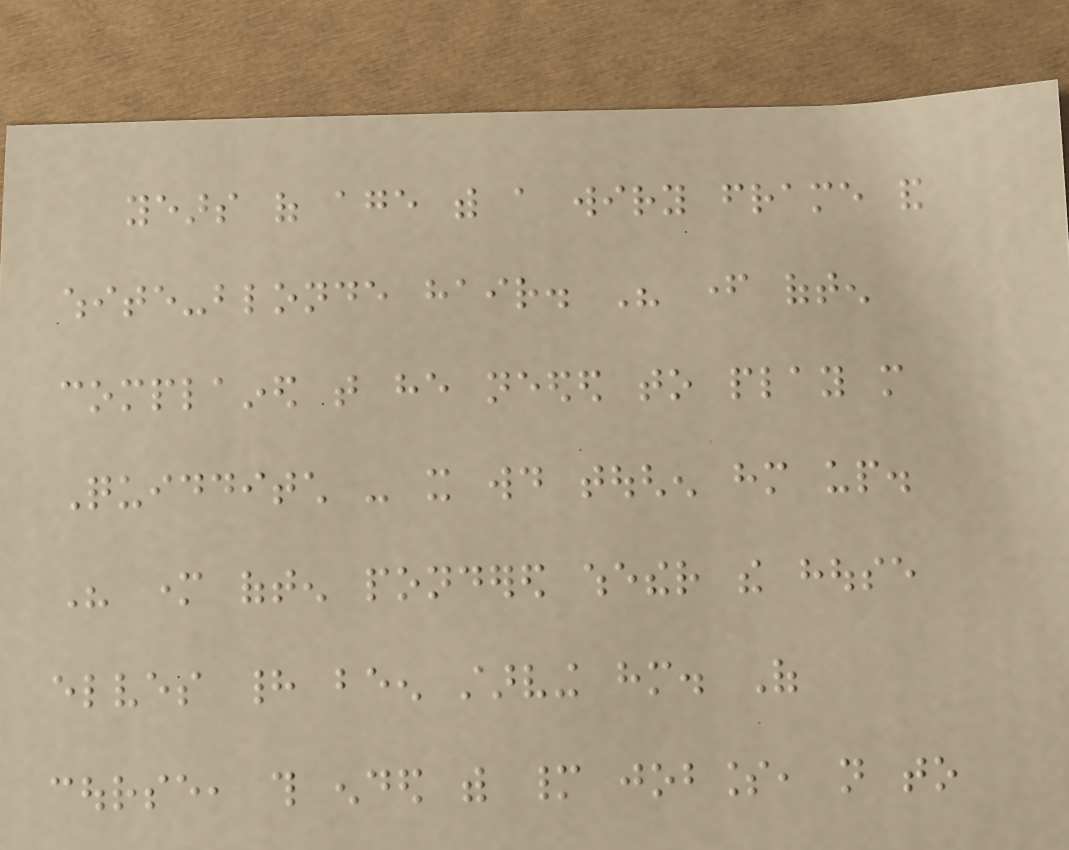years of age with a wiry frame and
white-blonde hair. His father often
complained that he needed to play more
Quidditch - it would toughen him up.
His mother often pondered whether the house
elves had been starving him. Of
course, this ended with many jobless, not to
